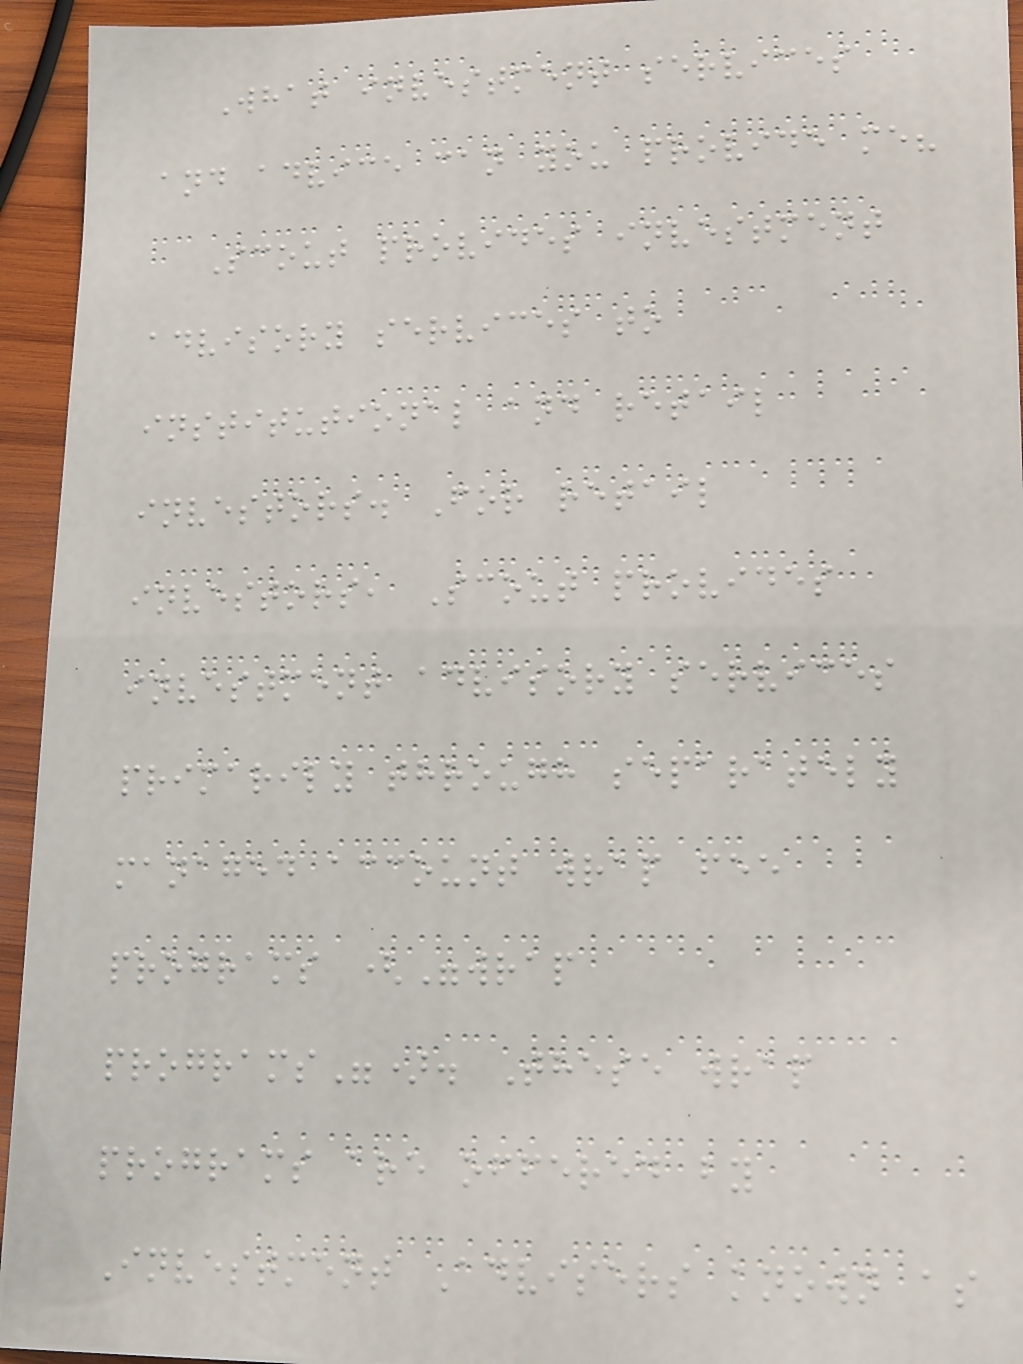What investment services
and advice can you provide me?
Scout provides investment
advisory services to
institutional and retail
investors. For retail
investors, Scout provides
investment advisory services
primarily through separately
managed account wrap fee
programs ("wrap
programs"). These wrap
programs are offered by
Investment Advisers known as
